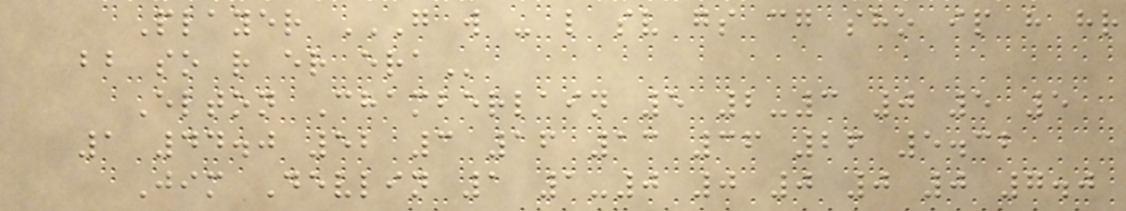Player G W - L SV GS CG SHO IP H HR
BB SO R ER ERA
Elton Chamberlain 5 2-3 0 5 5
1 44.0 52 3 16 13 36 26 5.32
Jim Devlin 1 1-0 0 0 0 0 7.0
